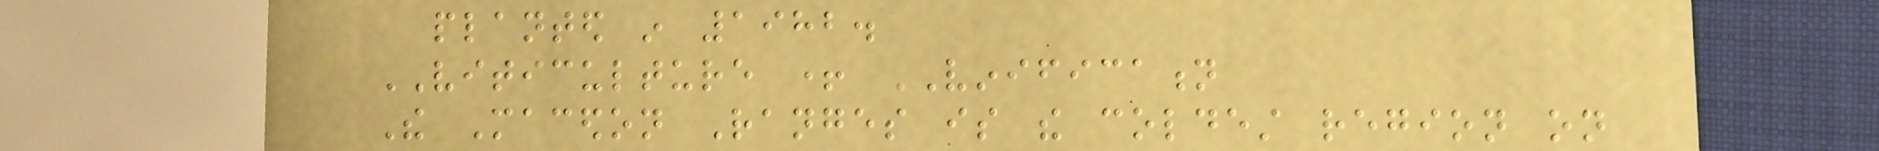planted in 1982.
VITICULTURE + VINIFICATION
The Macedon Ranges is the coldest region on
